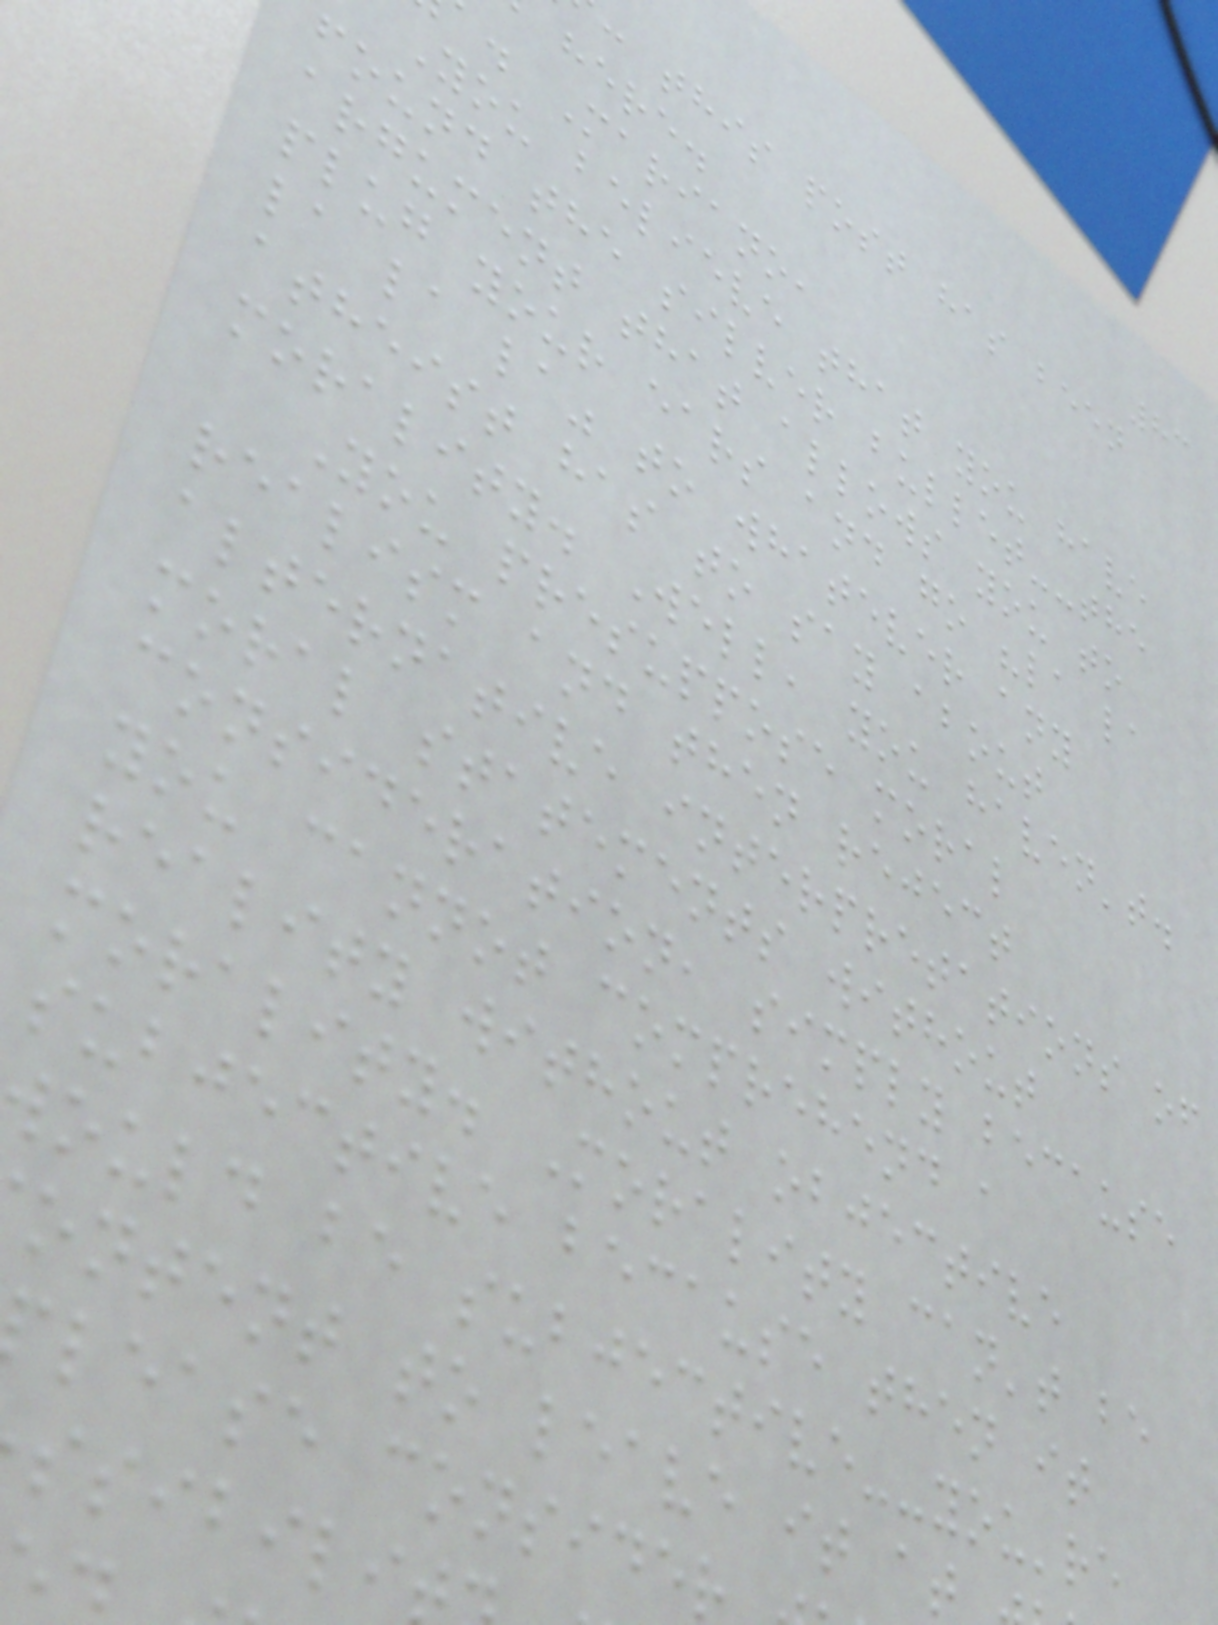83
: this post has been
here.
. Mariano,
You believe that you have
found the silver bullet--the
argument that allows you to
plug your ears and go "la la
la la la" to whatever any
atheist has to say about
morality. Well, you haven't.
You presuppose moral
realism and then reject
alternative interpretations of
moral statements without
consideration, simply because
you cannot comprehend a
reality without objective
morality. Morality can't be
subjective because then it
ould be subjective--you're
ontent to leave it at
lease conside
